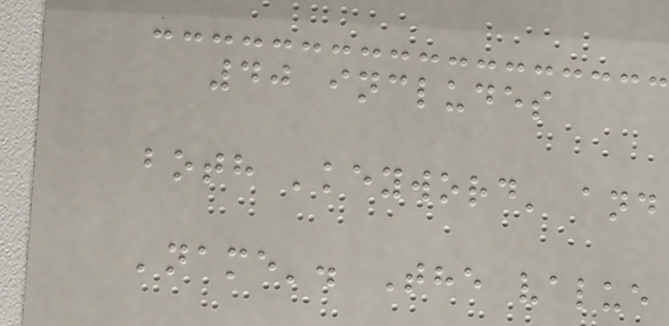40 includes
both 'keyword' and
'name'. The value
